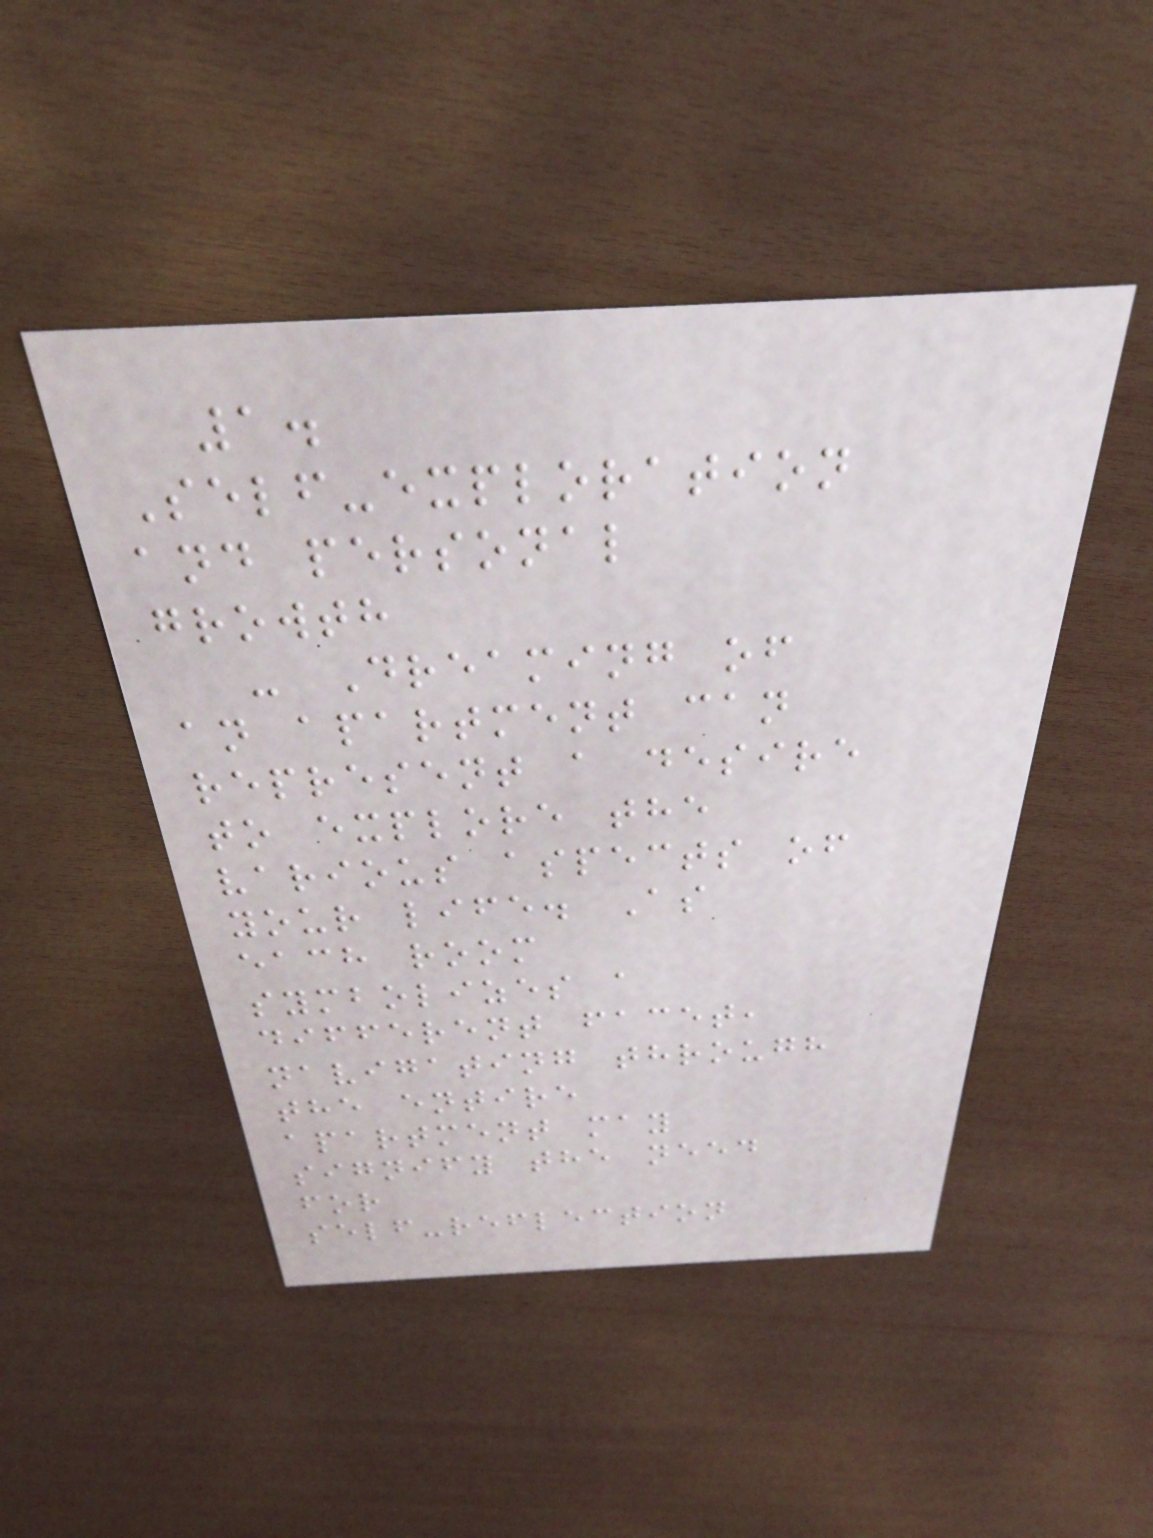1.
Self-exploration
and personal
growth
- Dreaming of
an apartment can
represent a desire
to explore the
various aspects of
your life. As
each room
symbolizes a
different facet,
navigating through
the entire
apartment may
signify the need
for
self-reflection
